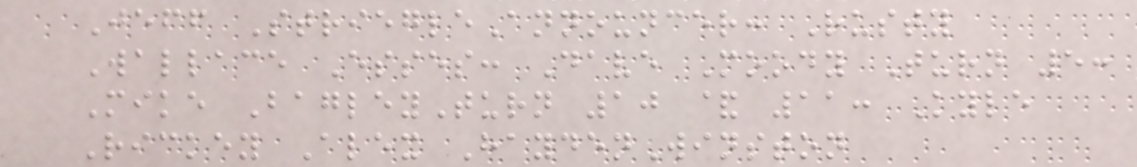Jeff StriegleAnnouncer: Rusty
Wallace Esses: Dave Moody Turn 5:
Mike BagleyTurn 10 & 11: Kyle
Rickey Alex HaydenWinston
